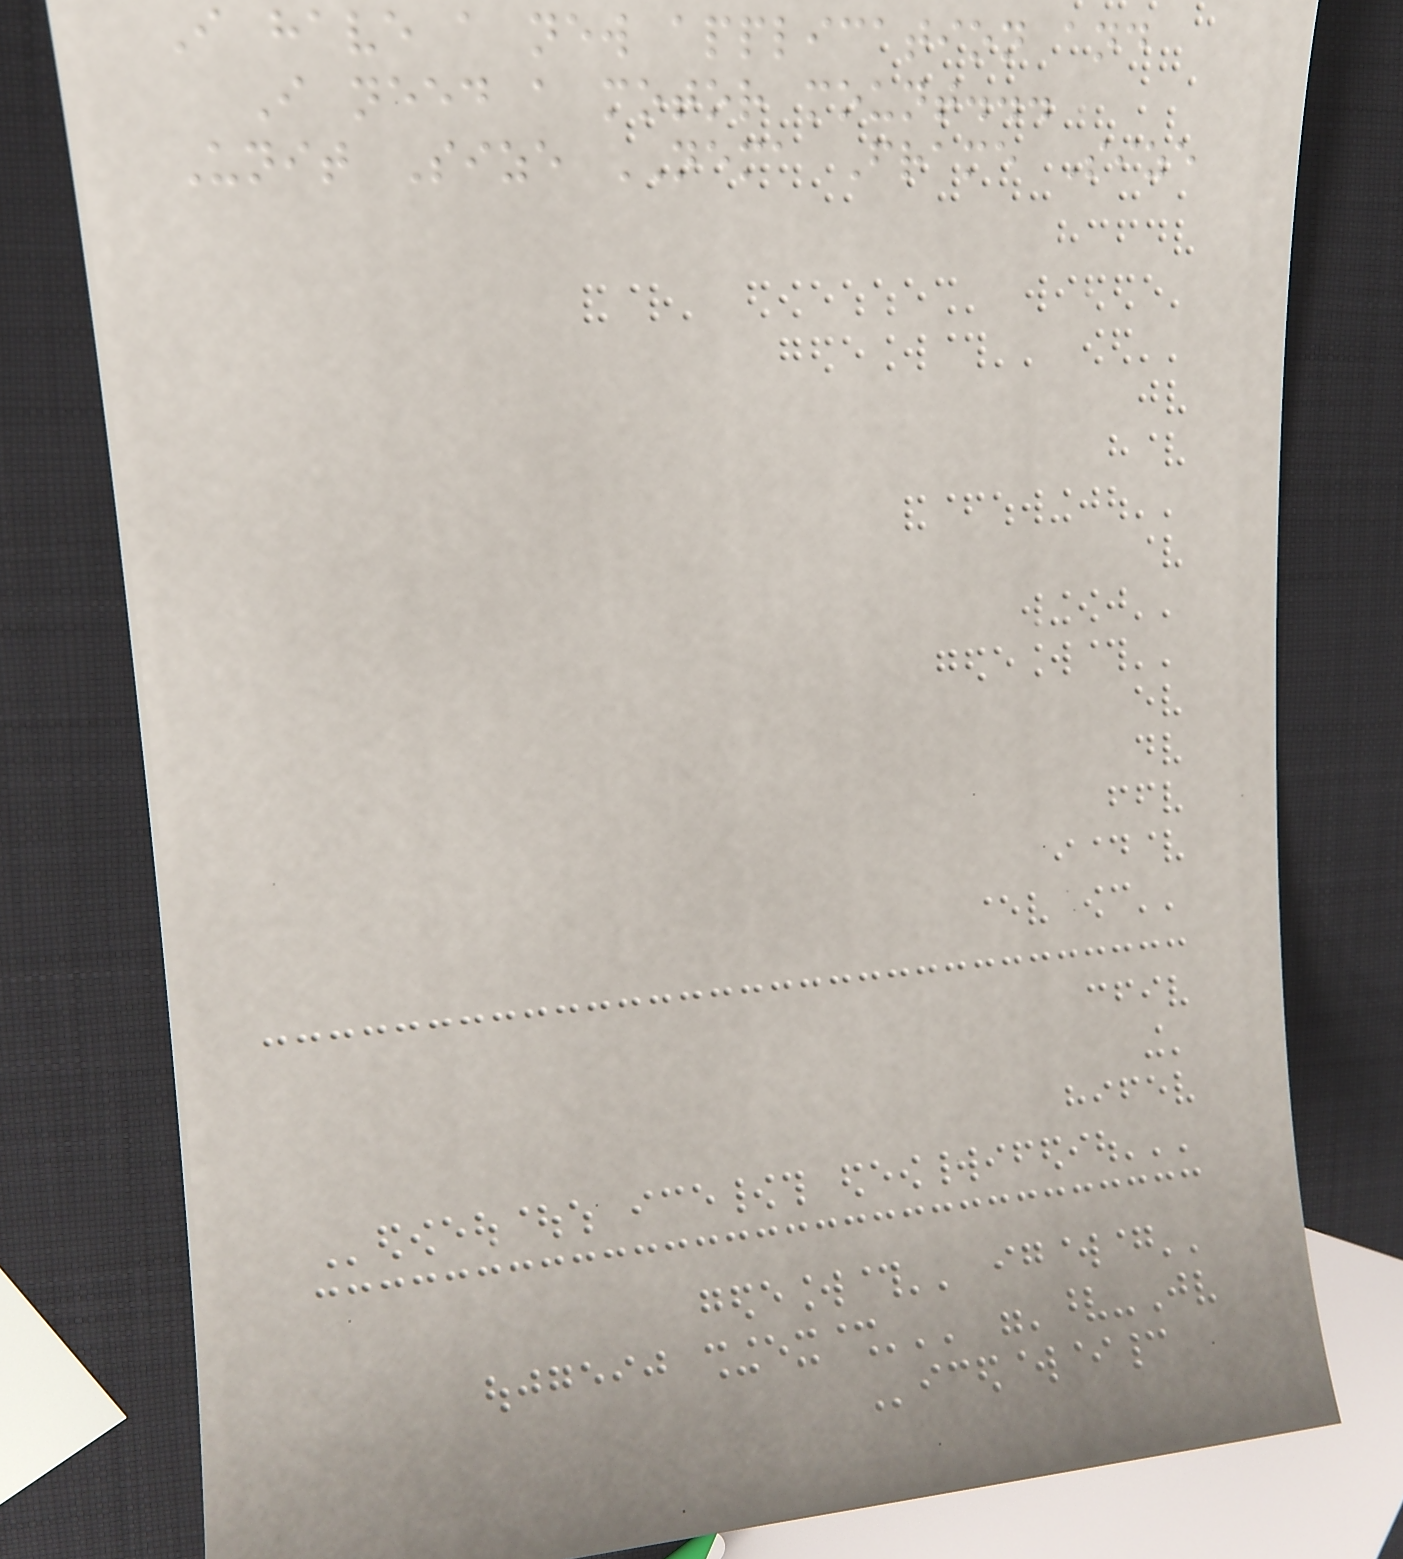I have a new application and
I need a motor mount...
Unit Size NEMA Frame Size
